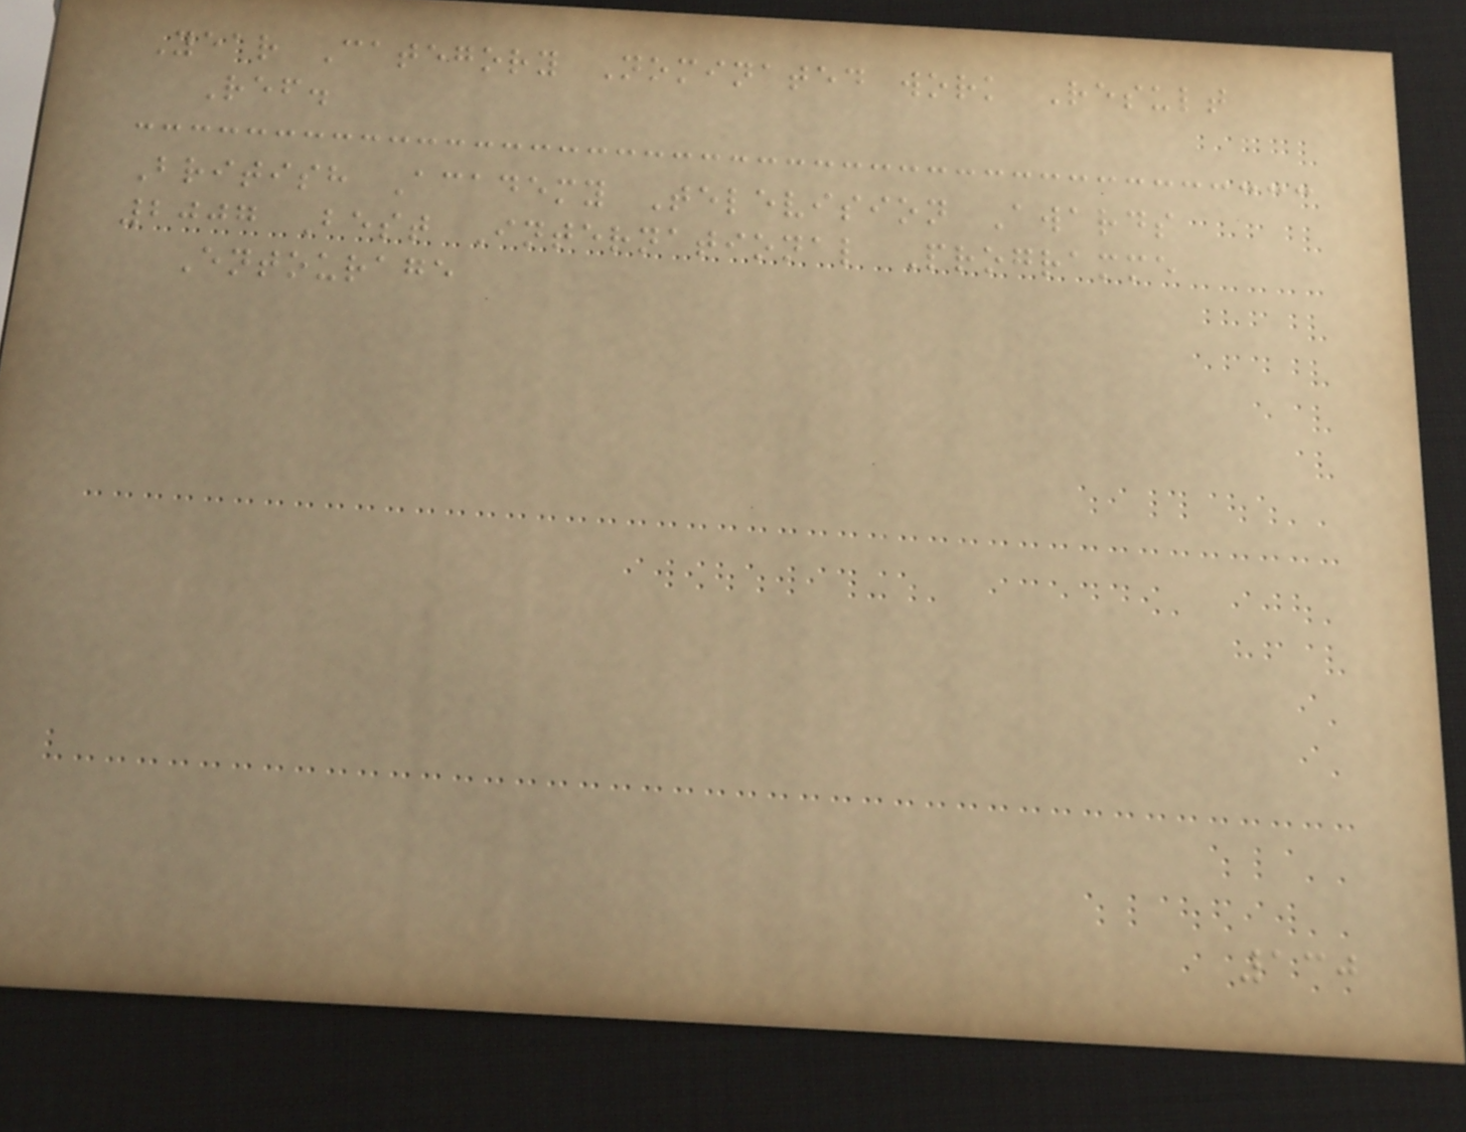Year Category Nominated work Result
Ref.
British Academy Television Awards
2007 Best International Programme
Entourage
130
